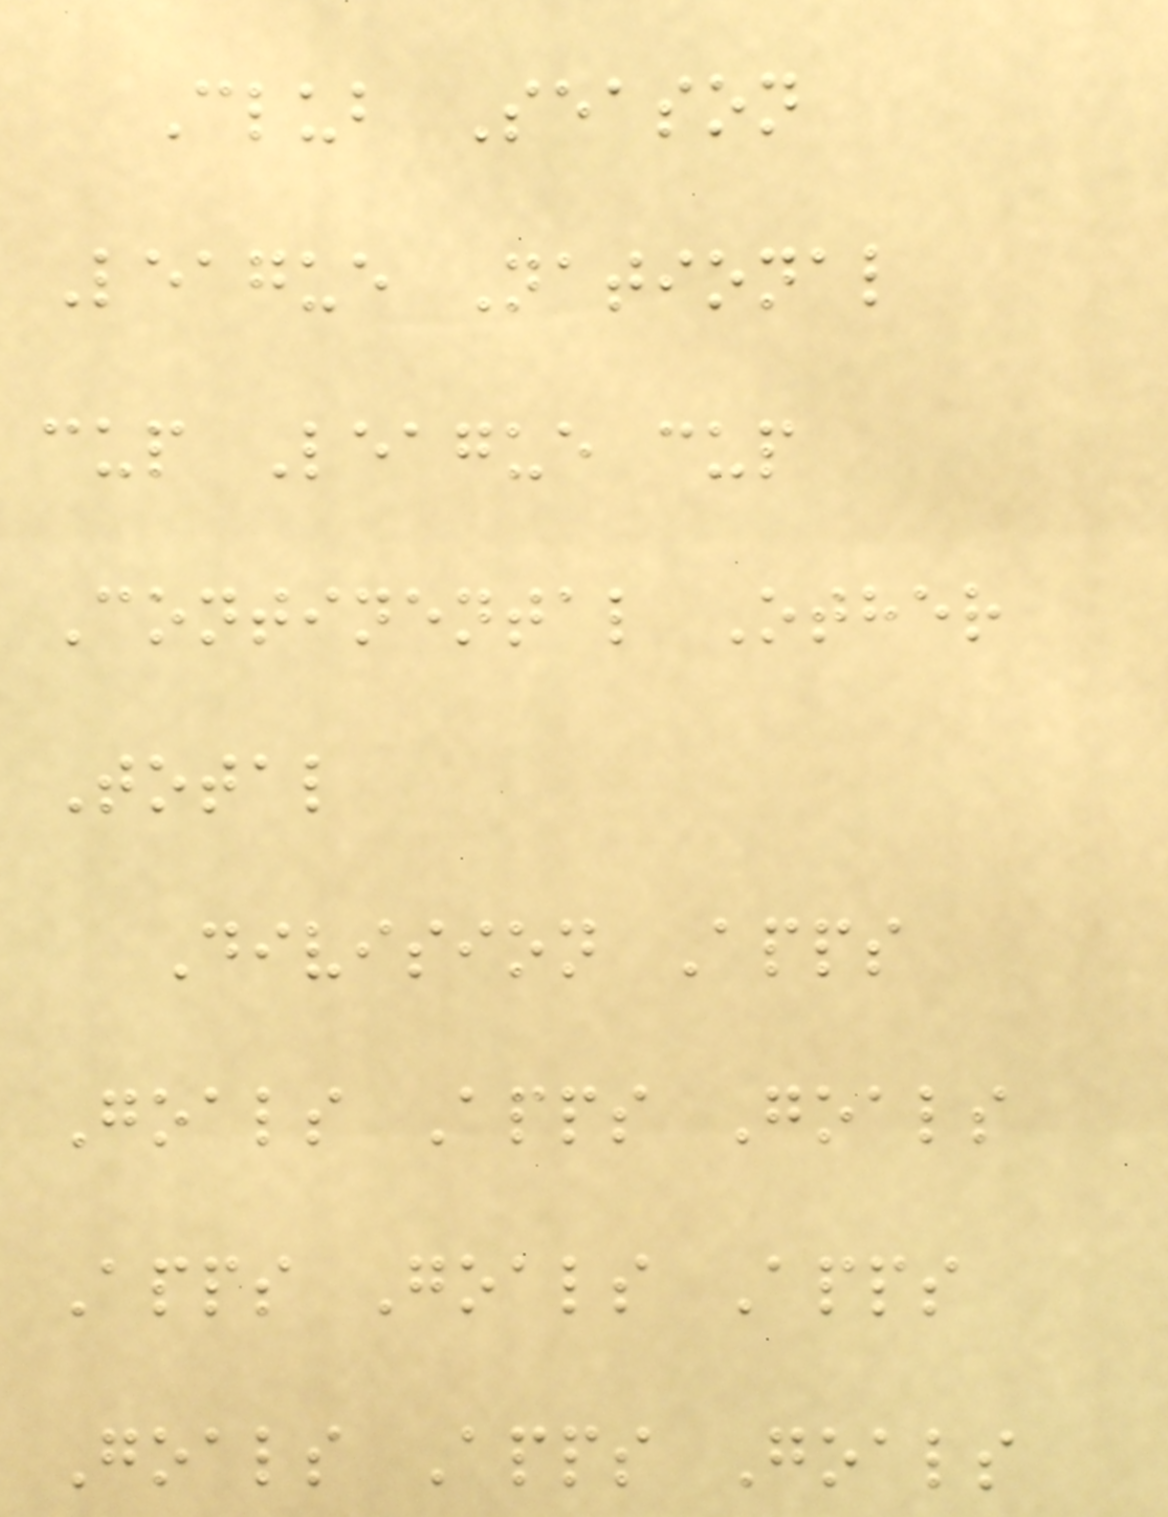Club Season
League National
cup League cup
Continental Other
Total
Division Apps
Goals Apps Goals
Apps Goals Apps
Goals Apps Goals
